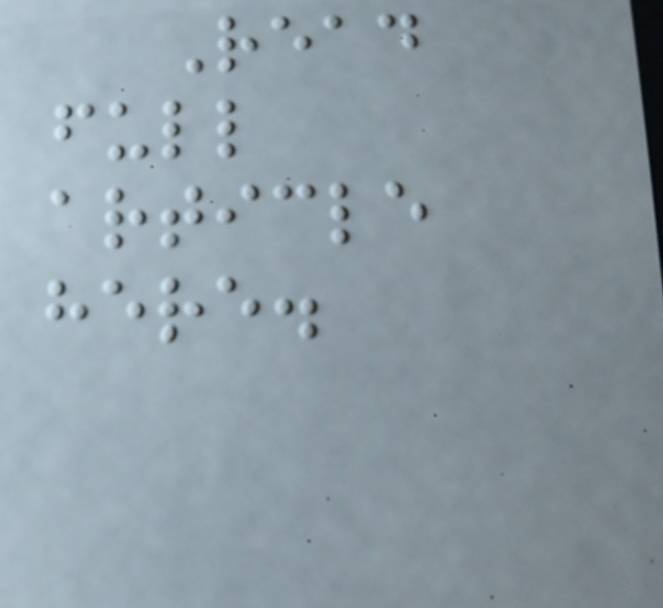Read
full
article
here.
